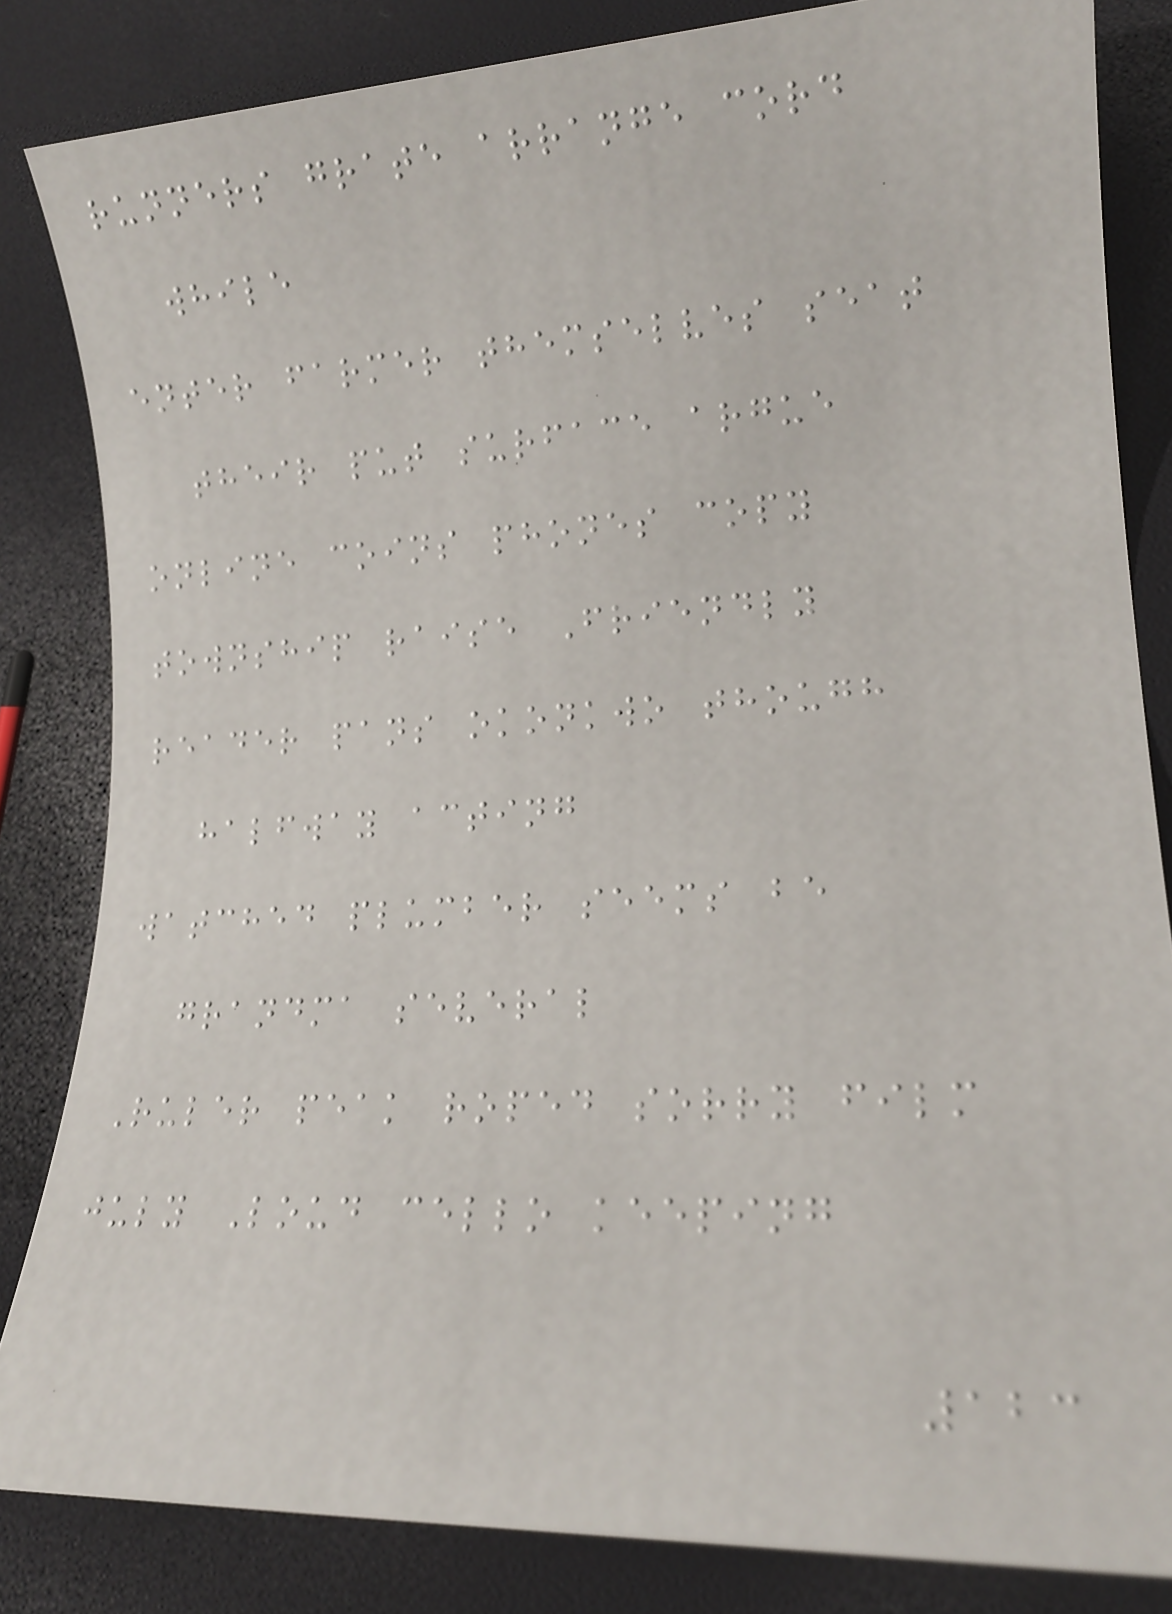runners grate arrange cord
while
enter farmer themselves seat
their put surface argue
online coins phones copy
township raise Friendly
reader pans okonkwo though
halfway acting
watched plumber seems be
grandma several
Ruler peak roped sorry film
july Loud cello keeping
123
